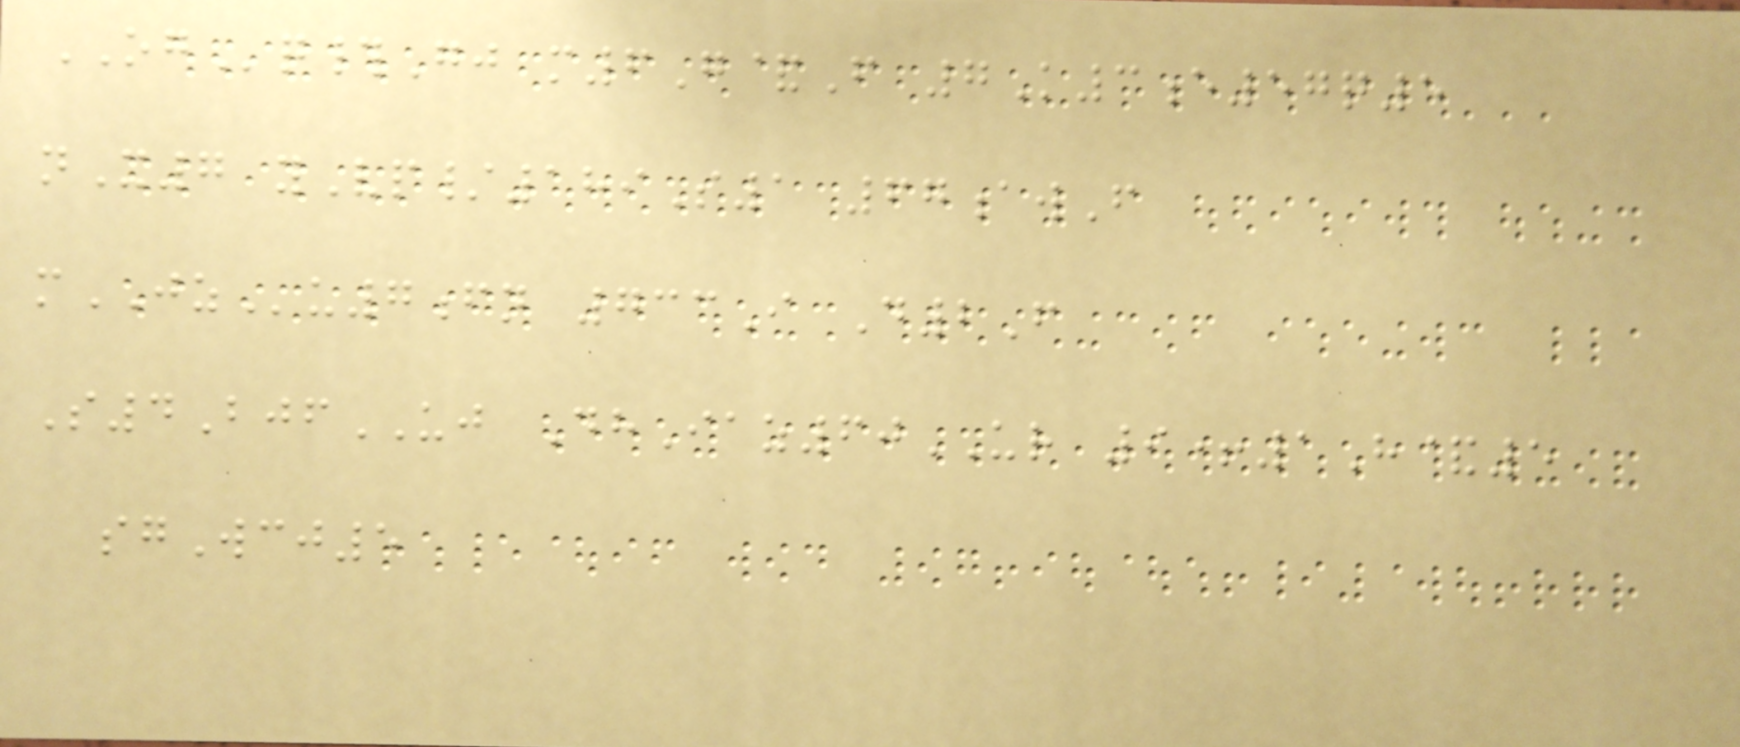OGq#Gj m6G&F 7K3e57q5
nX7 yVp/189S1 67awF
mJZu7fn 733I D2F
S4BjfUJ DhIaz60UR 9+1H&5
sgWcj5
